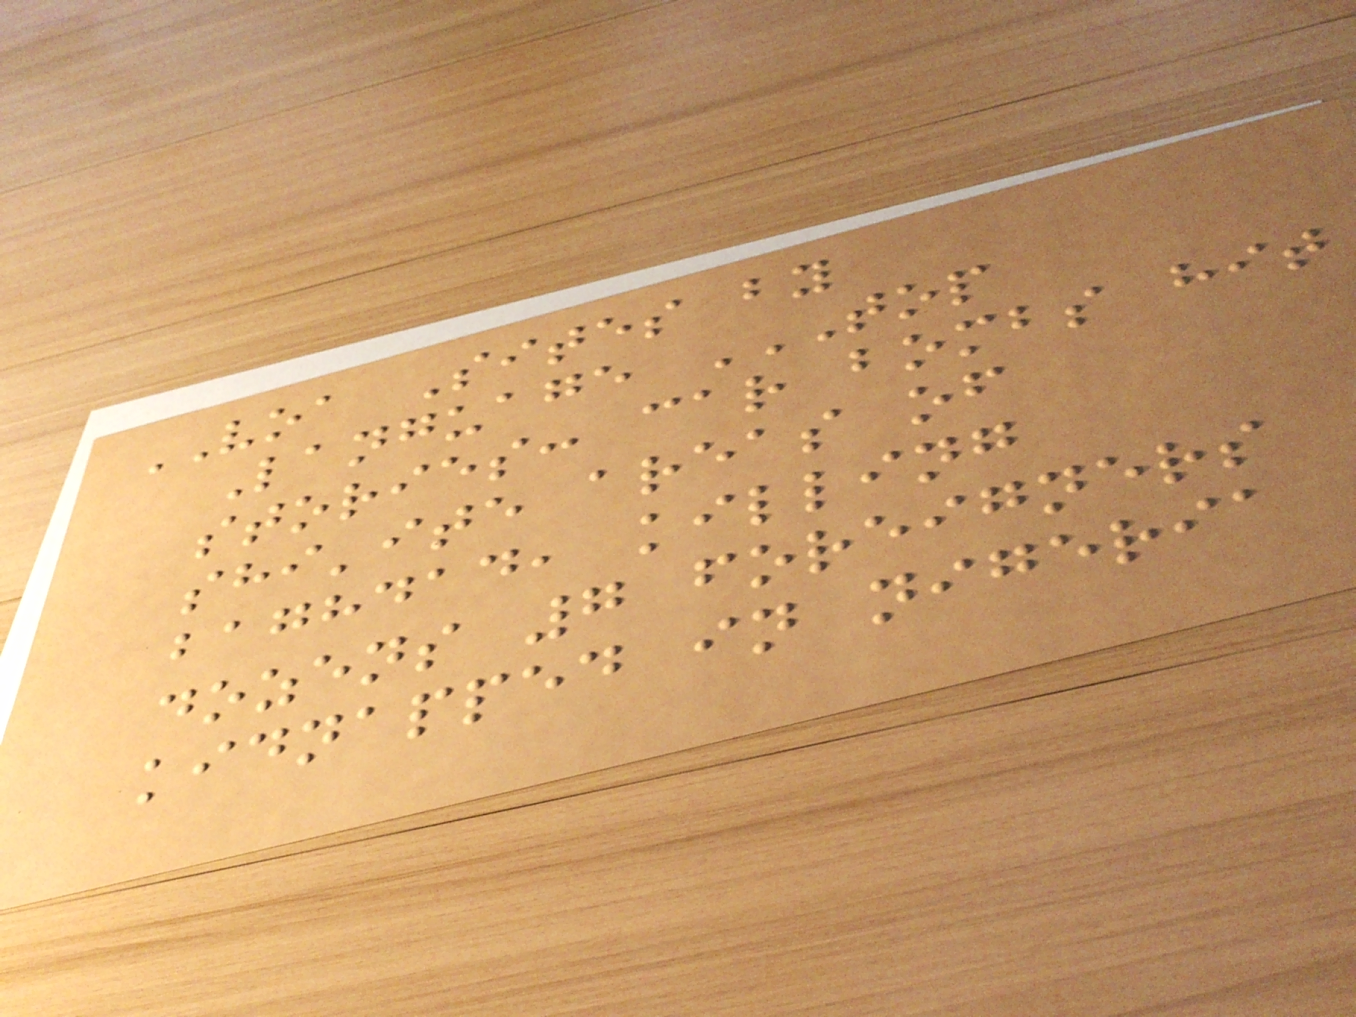VOA Sites by
Language TOP
STORIES: CAR BOMBS HIT
SHI'ITE AREAS OF
BAGHDAD, KILLING
DOZENS 7 FOREIGNERS
KIDNAPPED IN NIGERIA
